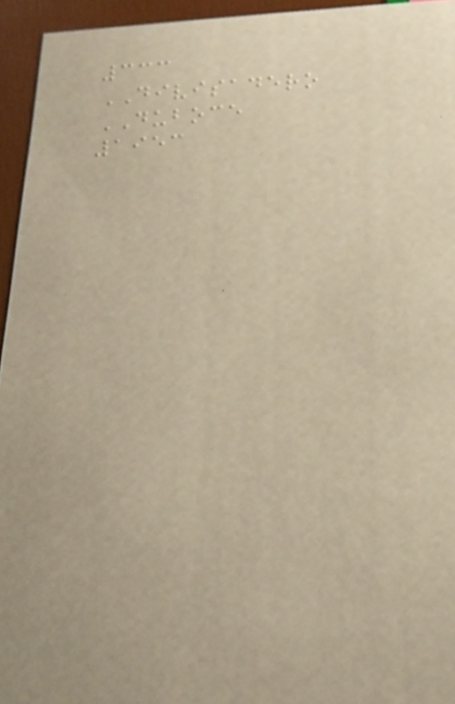333
DIVISADERO
DUBOCE
1953
